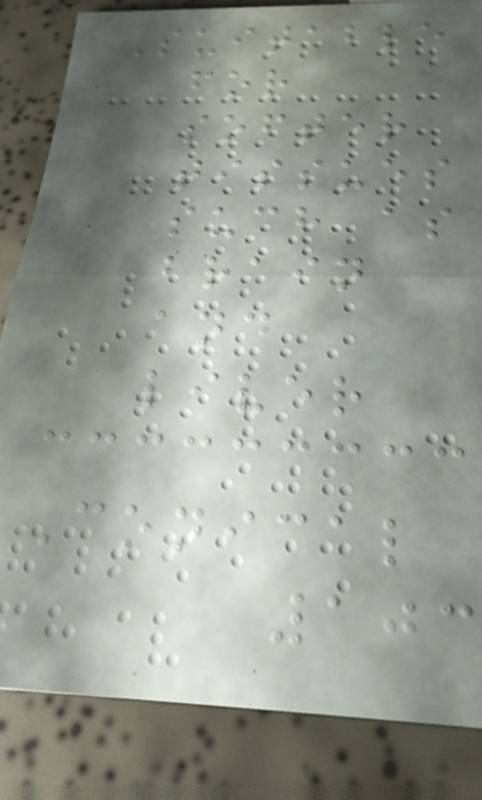Suitable
for
softer
tissues
such as
brain
and
liver
Conical
103
